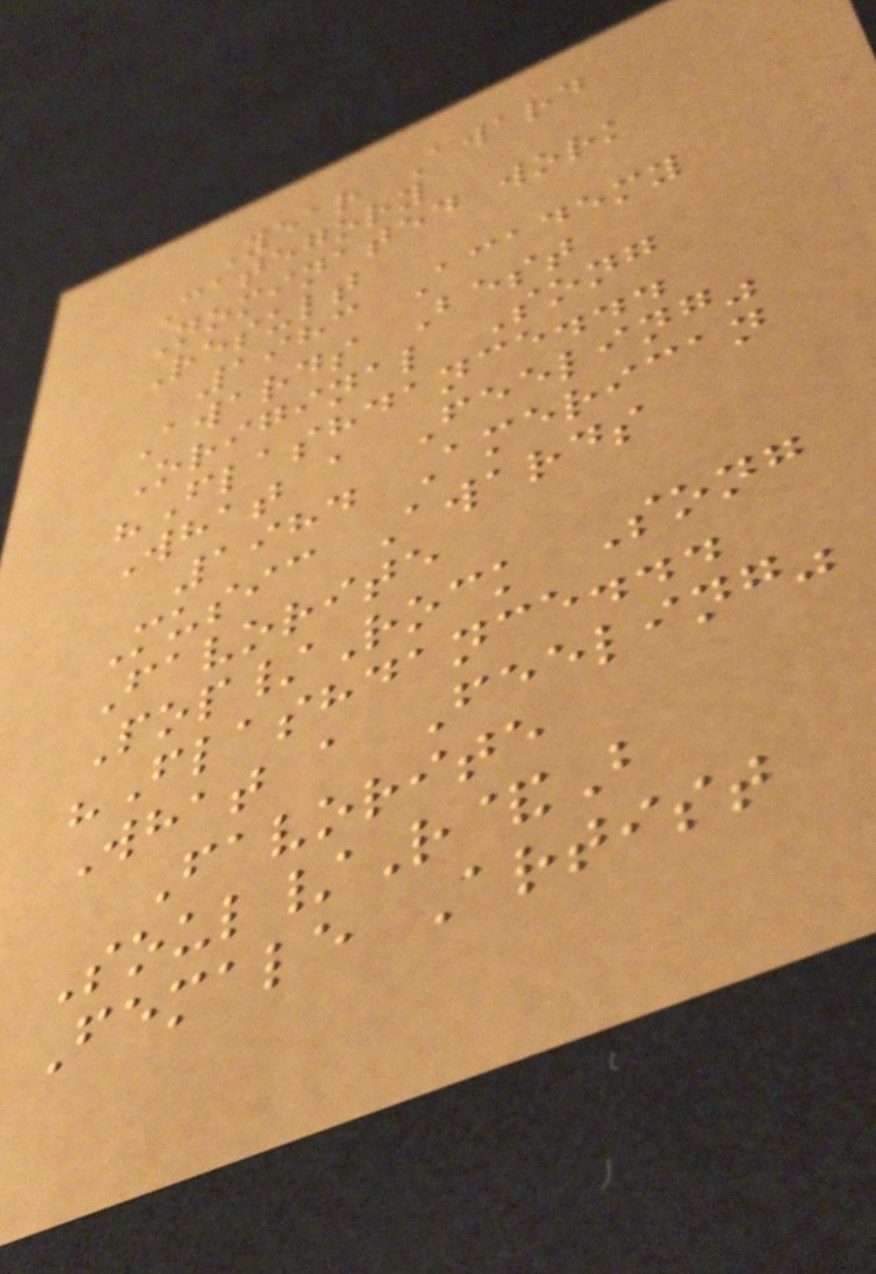Year Award
Category
Nominated work
Result
1983 Academy
Awards Best
Original Song
"Flashdance...
What a Feeling"
1984 American
Music Awards
Favorite
Pop/Rock Song
"Flashdance...
What a Feeling"
Favorite
Soul/R&B
Female Artist
